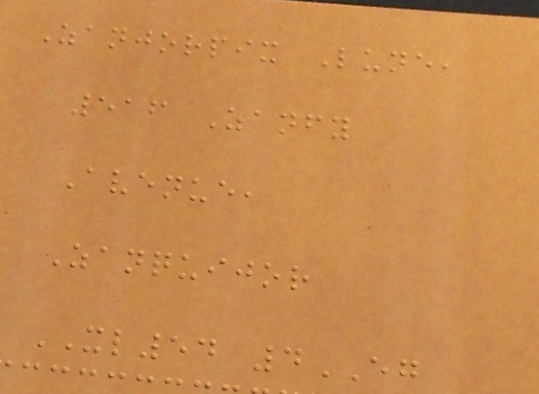Zanjorpix Lune,
516 Zanfy
Avenue,
Zanquijor
XL54 4EG
